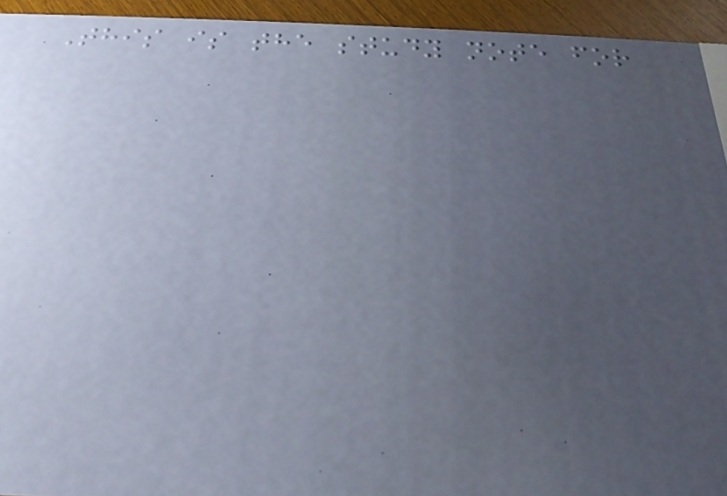This is the study note for
